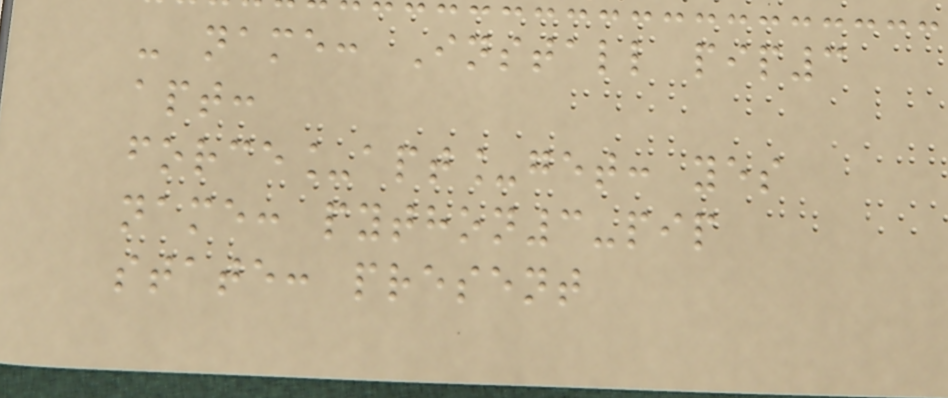- name: Install pip3
apt:
force_apt_get: yes
name: python3-pip
state: present
